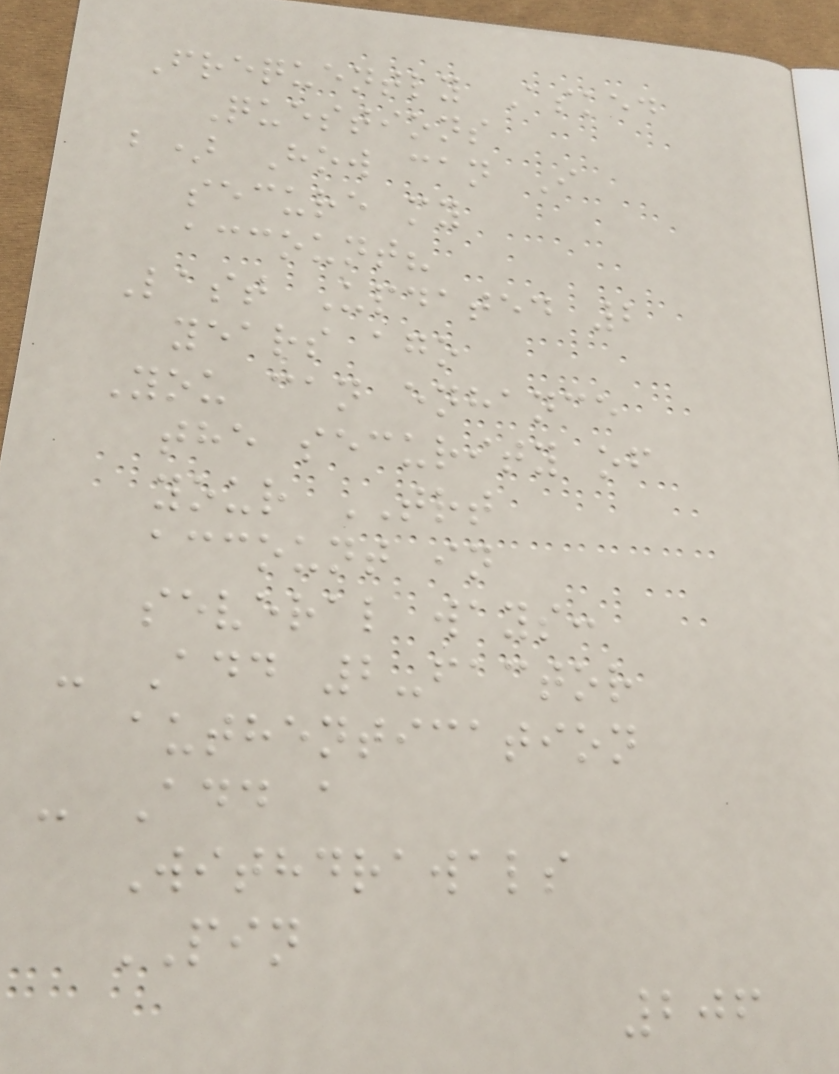Frequently Asked
Questions
b) How can I
secure my
account?
Last Updated 2
years ago
You can enhance
the security of
your TRT
account in
several ways:
- Add 2-factor
authentication
- Add a
Withdrawals
PIN
206
